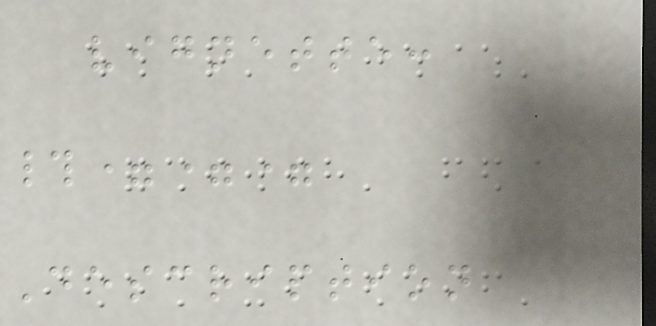vignette:
#===
Description
